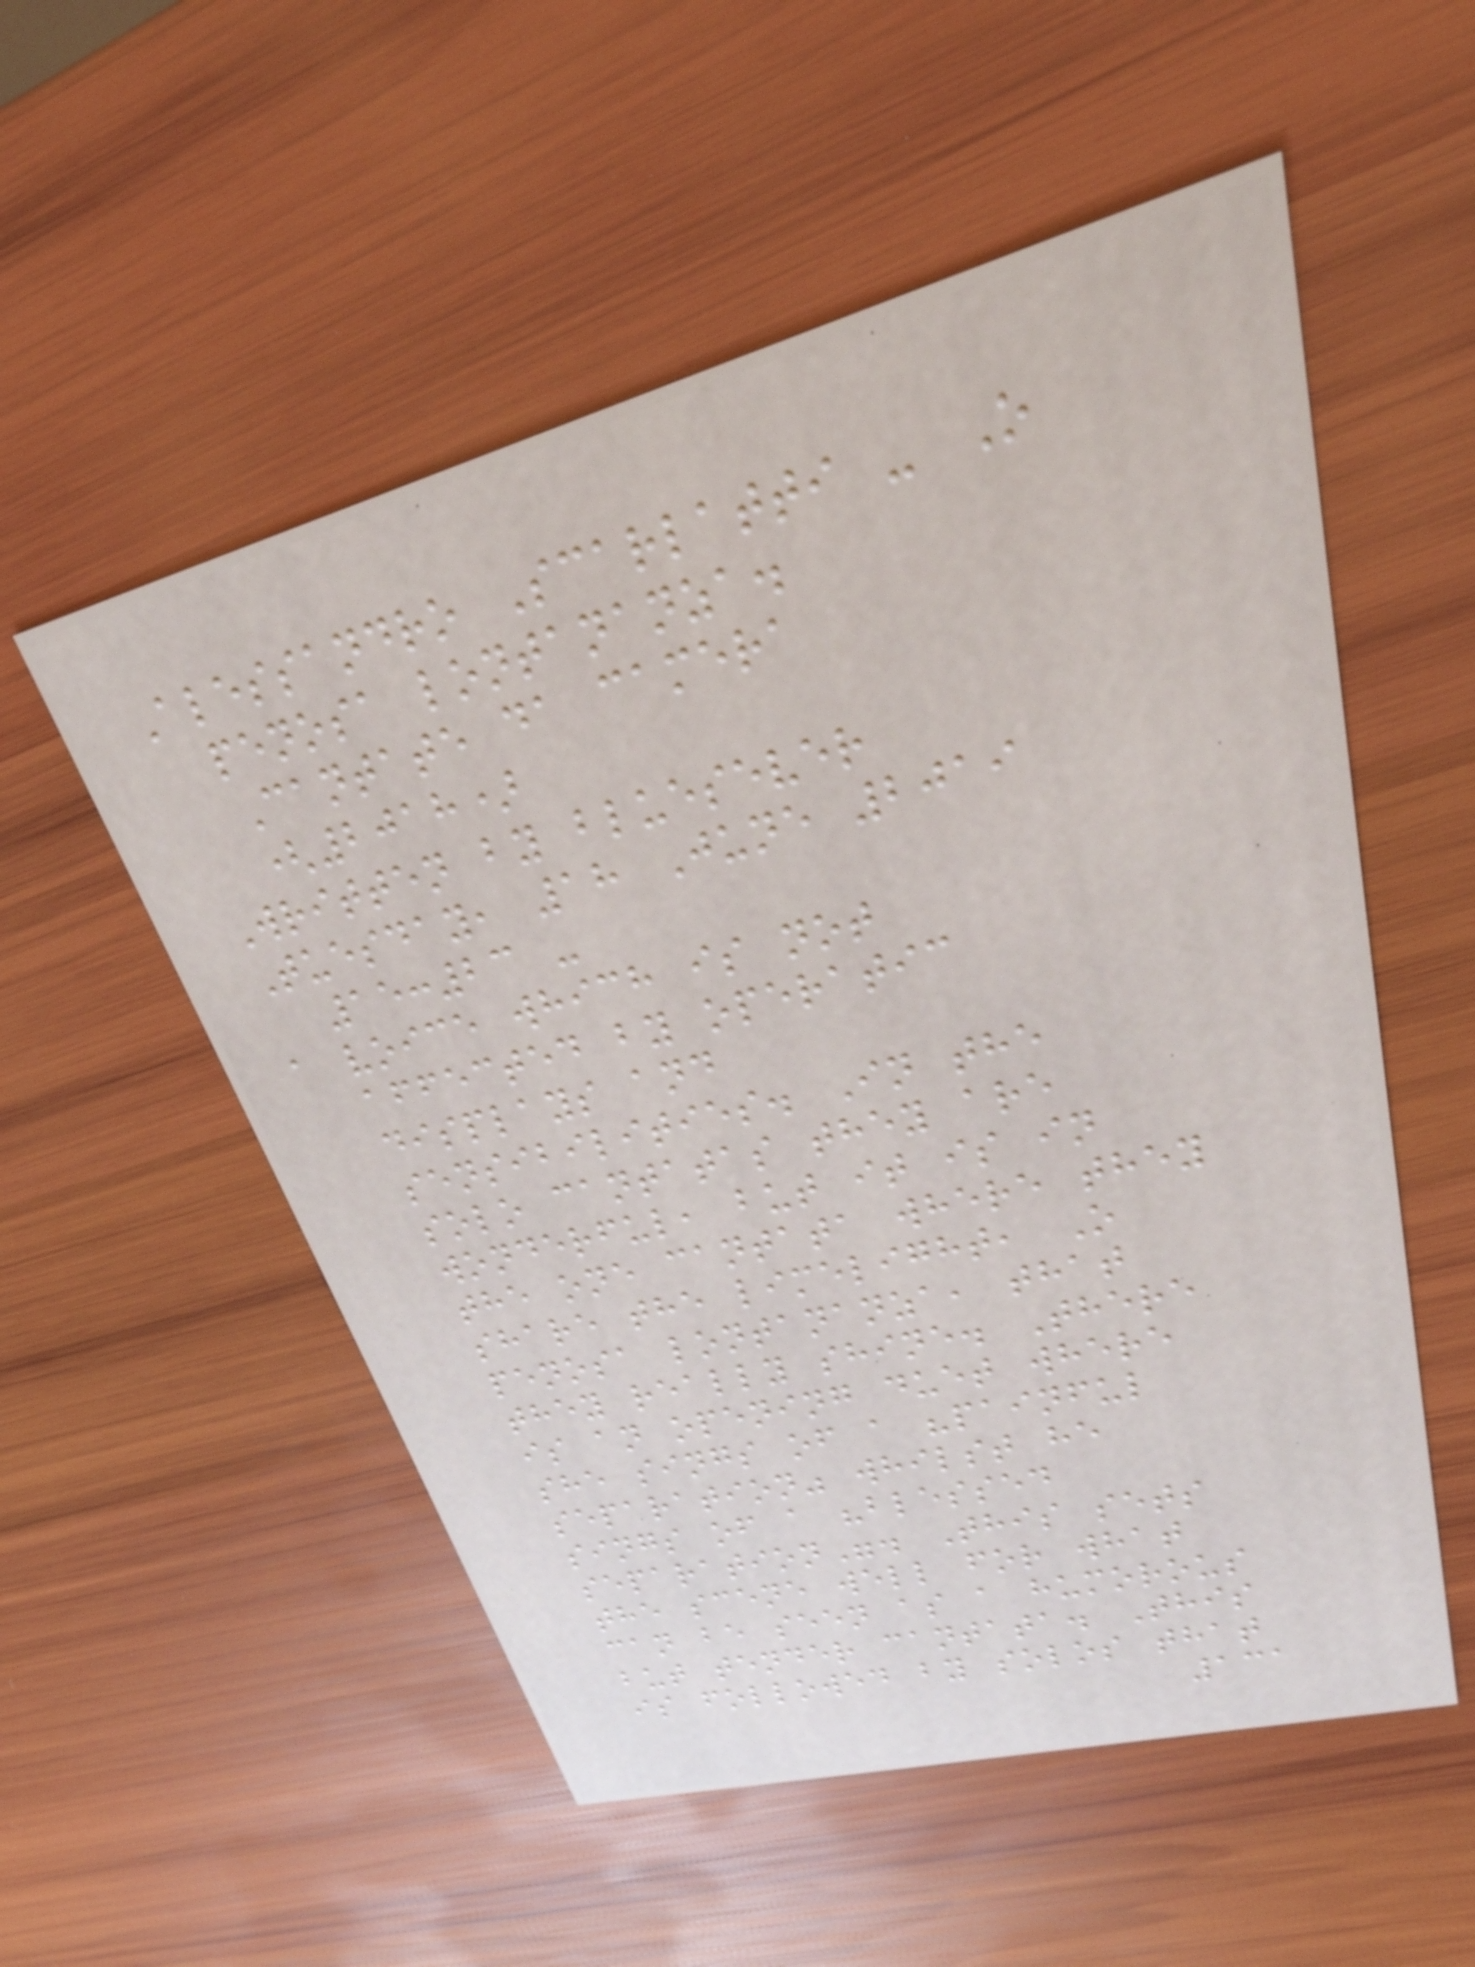Alessandro Scarlatti - O
penosa lontananza.
Cantate da camera
(2018)
Written by bluesever
Tuesday, 18 June 2019
15:23 -
a voice which is not
affected by operatic
displays and
sensibilities. In the
solo cantatas they are
wonderful, but it is in
the one cantata where they
share the limelight, O
penosa lontananza, that
they really shine. There
is an opening duet where
she sings of a "painful
separation" whilst he
sings of a "blessed
separation". This sets
the scene well for what
can be seen as a humorous
but tender cantata. This
is followed by solos that
131
